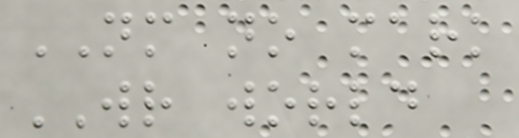NM no mark
WR world
